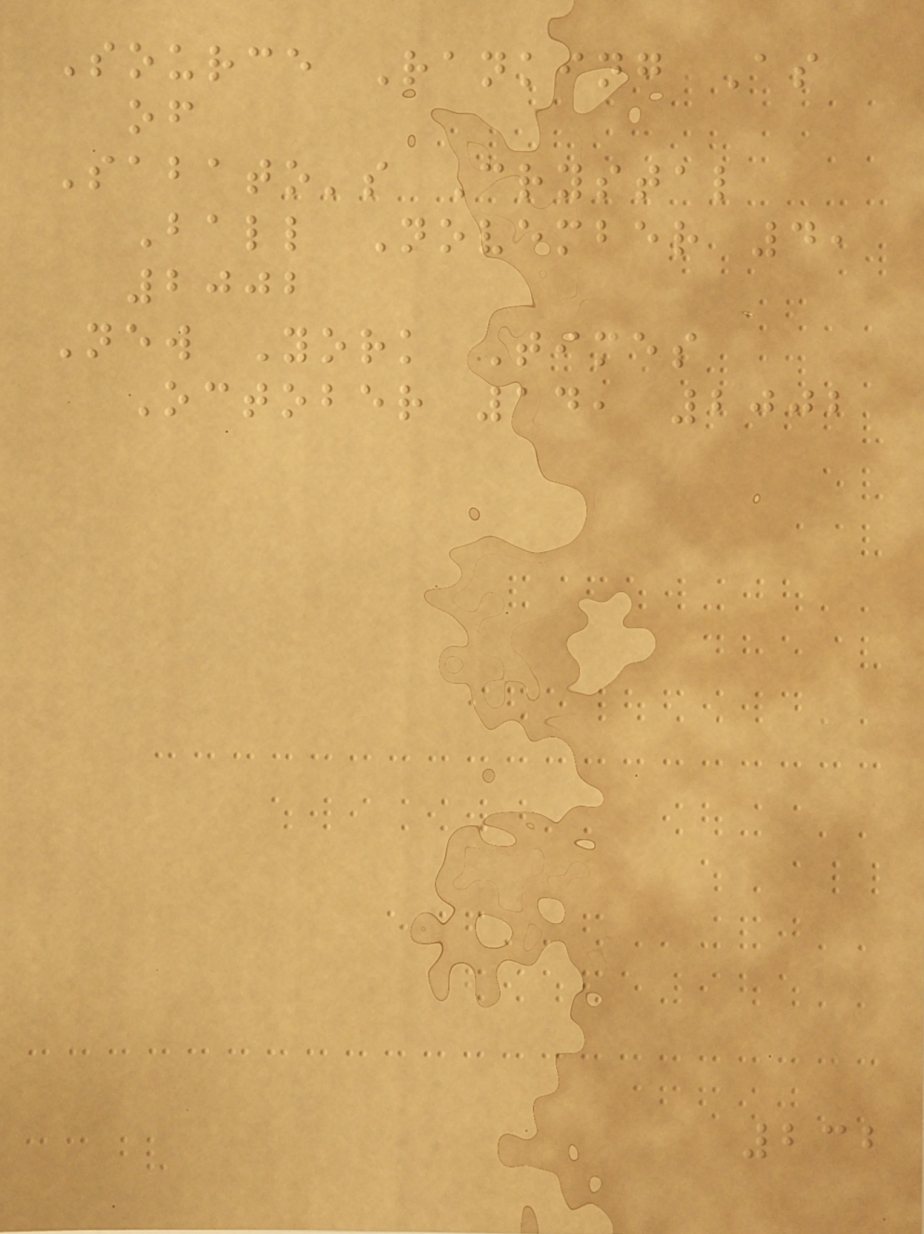Source Ranking As
of
Sabato's Crystal
Ball November 4,
2002
New York Times
October 14, 2002
232
